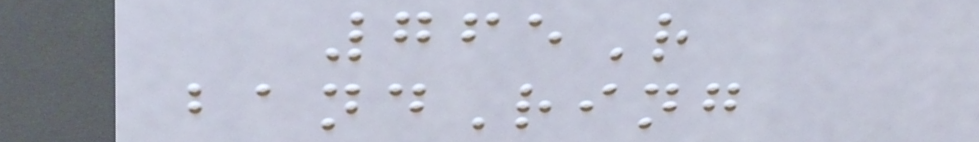765R
bandRing
